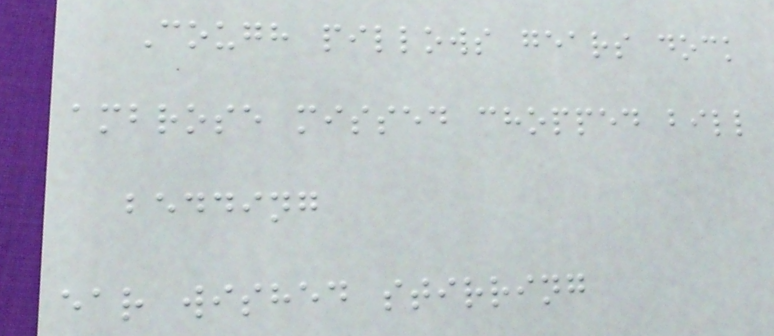Cough pillows gears dock
ambrose missed chopped bill
bedding
ear wished stirring
